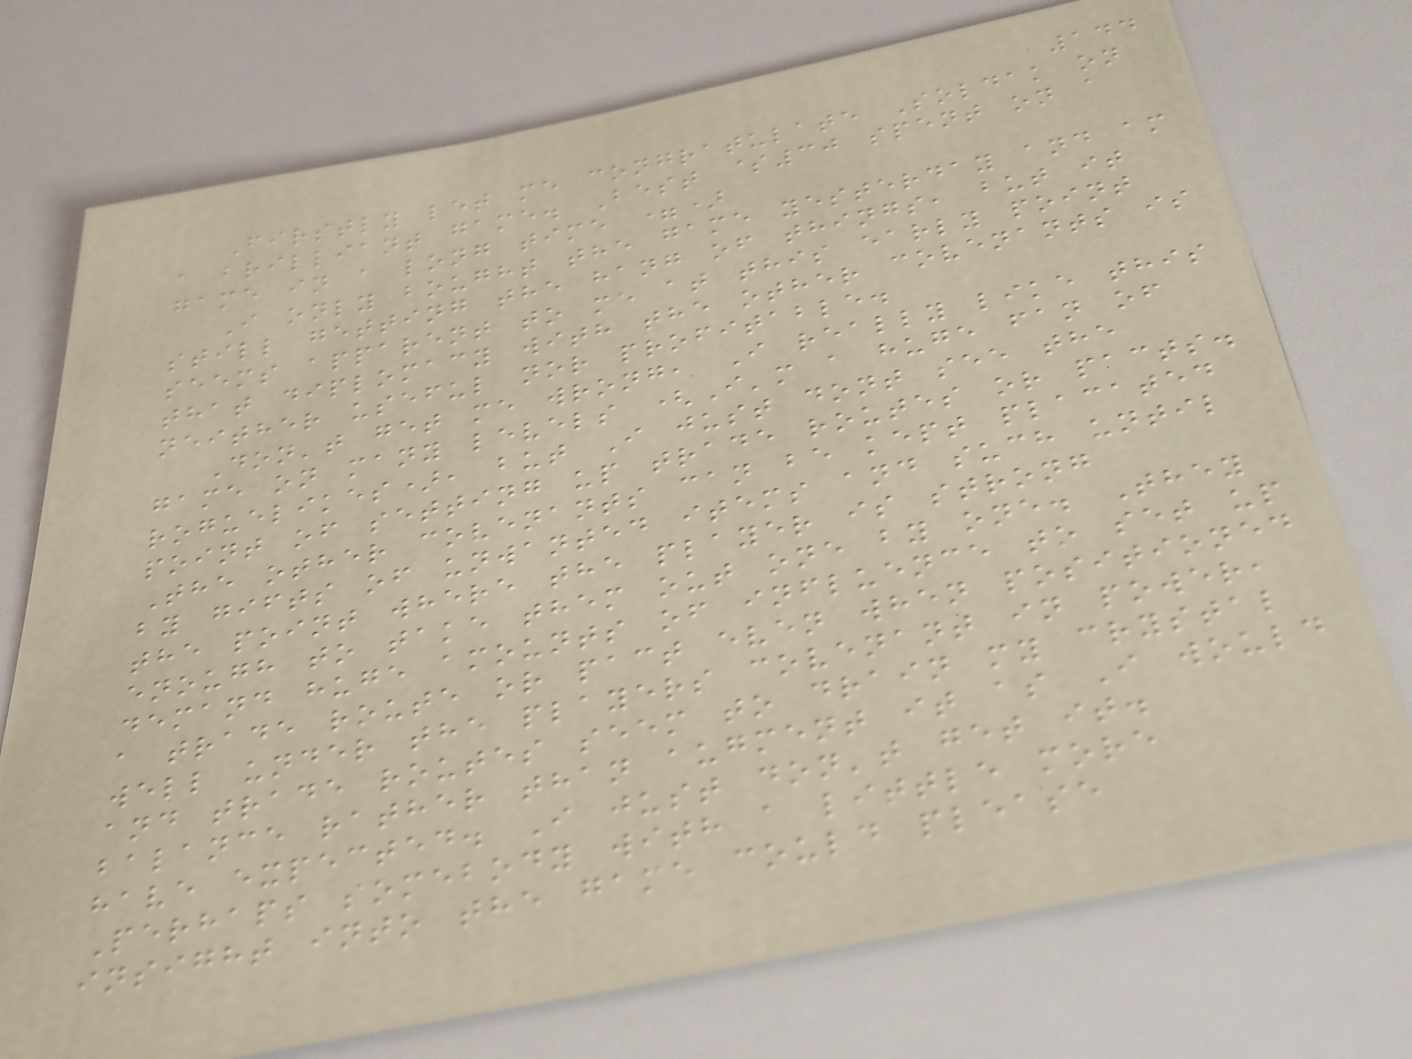144
Firstly let me congratulate Soldak on
a brilliant game. Best $30 spent on a
game in a long time =)
I only bought the game yesterday and am
still getting the hang of things, but it
seems apparent to me at this early point
that diplomacy with the other covenants is
neither useful nor profitable.
Don't get me wrong, I really like this
game on many levels (I'm a huge fan of
roguelikes), but I just dont see the
point of setting up trade routes or pacts.
The other covenants can be kept placated
by gifts of unwanted items and such until
the point where the player is strong
enough to take them out one by one. They
demand huge amounts of influence to set up
a trade route or pact even when positioned
well under the players covenant in power,
and trade routes seem to drain my crystal
balance rather than augment it as I would
have expected. I just don't get it.
Perhaps somebody with a little more
insight into the game could please
